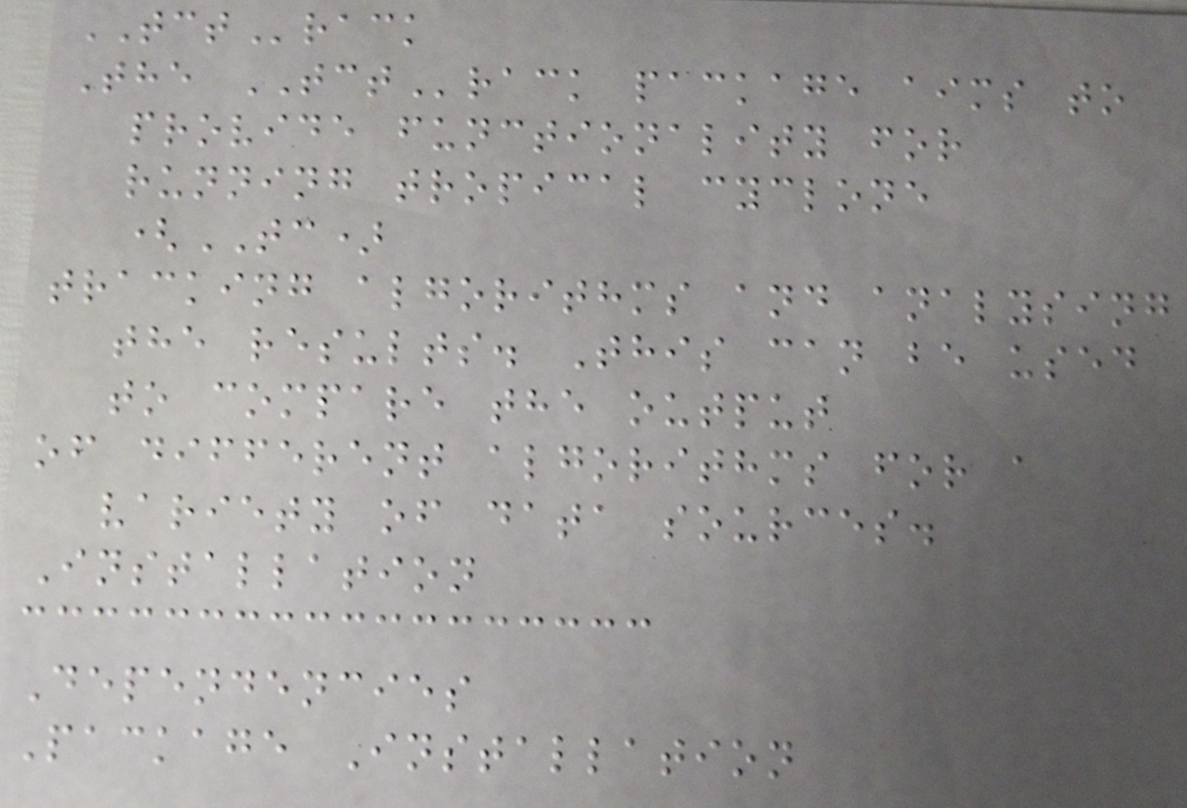TCTrack
The TCTrack package aims to
provide functionality for
running tropical cyclone
(TC)
tracking algorithms and analysing
the results. This can be used
to compare the output
of different algorithms for a
variety of data sources.
Installation
Dependencies
Package Installation
